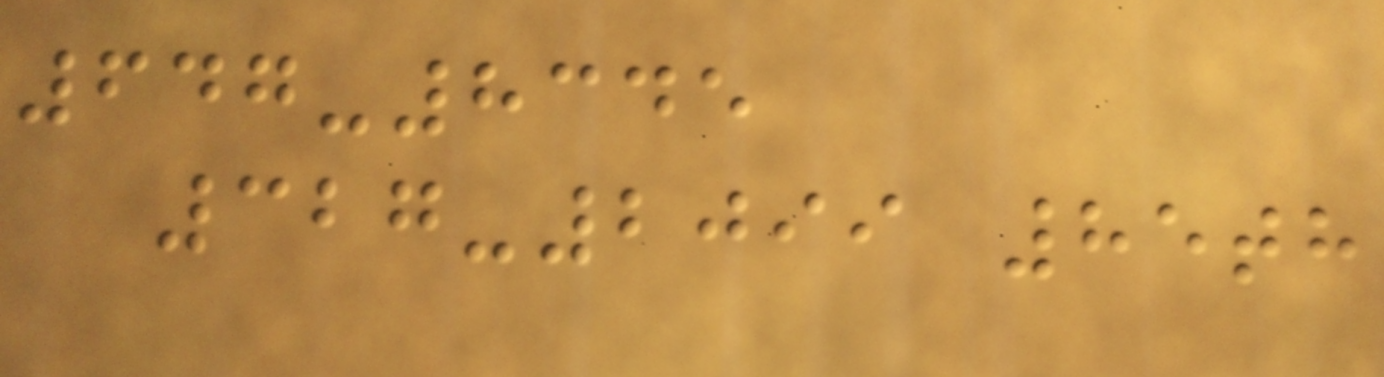647-8345
327-2099 85th
